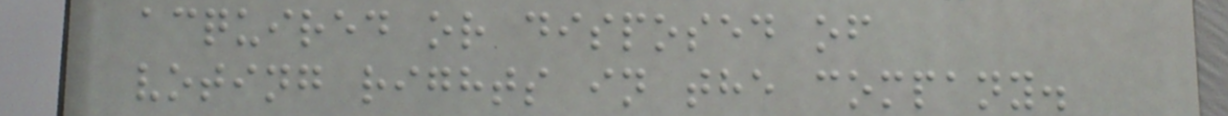acquired or disposed of
voting rights in the company.
